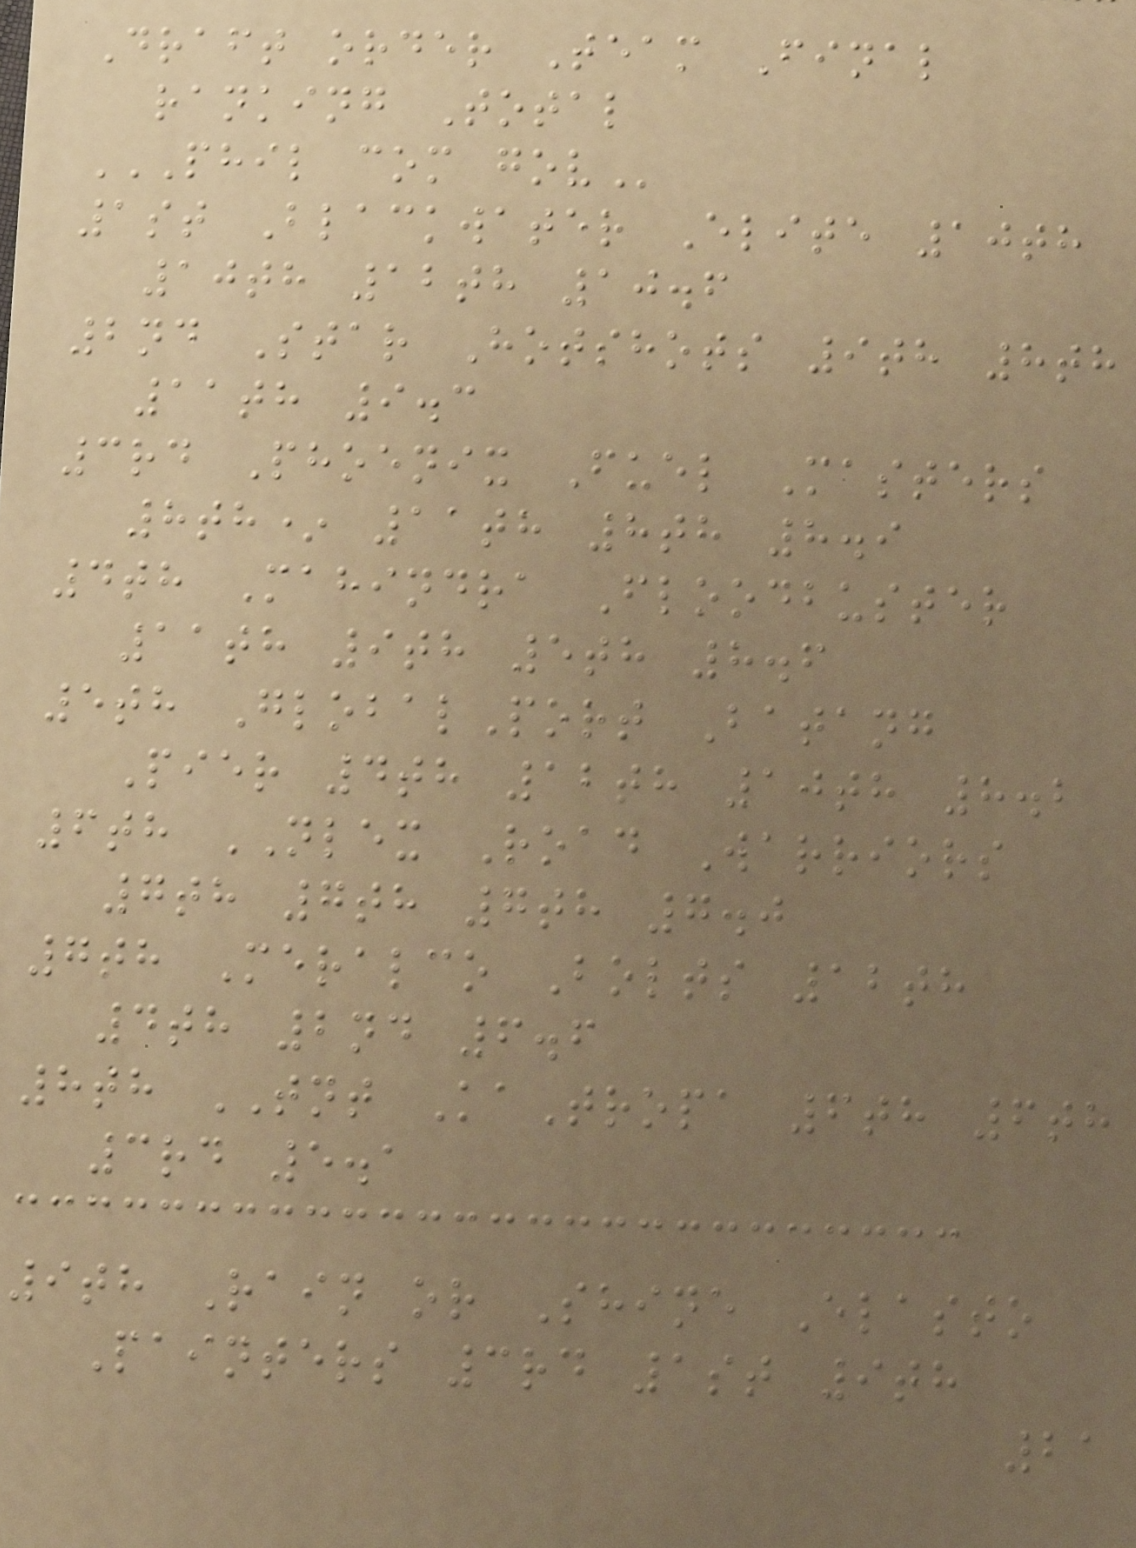Draft order Team Final
ranking Total
PHIL COM GOV
1st Blackwater Elite 10th
10th 12th 10.6
2nd Star Hotshots 9th 8th
11th 9.3
3rd Phoenix Fuel Masters
8th* 11th 8th 8.9
4th Mahindra Floodbuster
11th 9th 5th 8.6
5th GlobalPort Batang
Pier 4th 12th 10th 8.2
6th NLEX Road Warriors
7th 7th 7th 7.0
7th Meralco Bolts 12th
4th 2nd 6.6
8th TNT KaTropa 6th 6th
3rd 5.1
9th Rain or Shine Elasto
Painters 3rd 1st 9th
21
